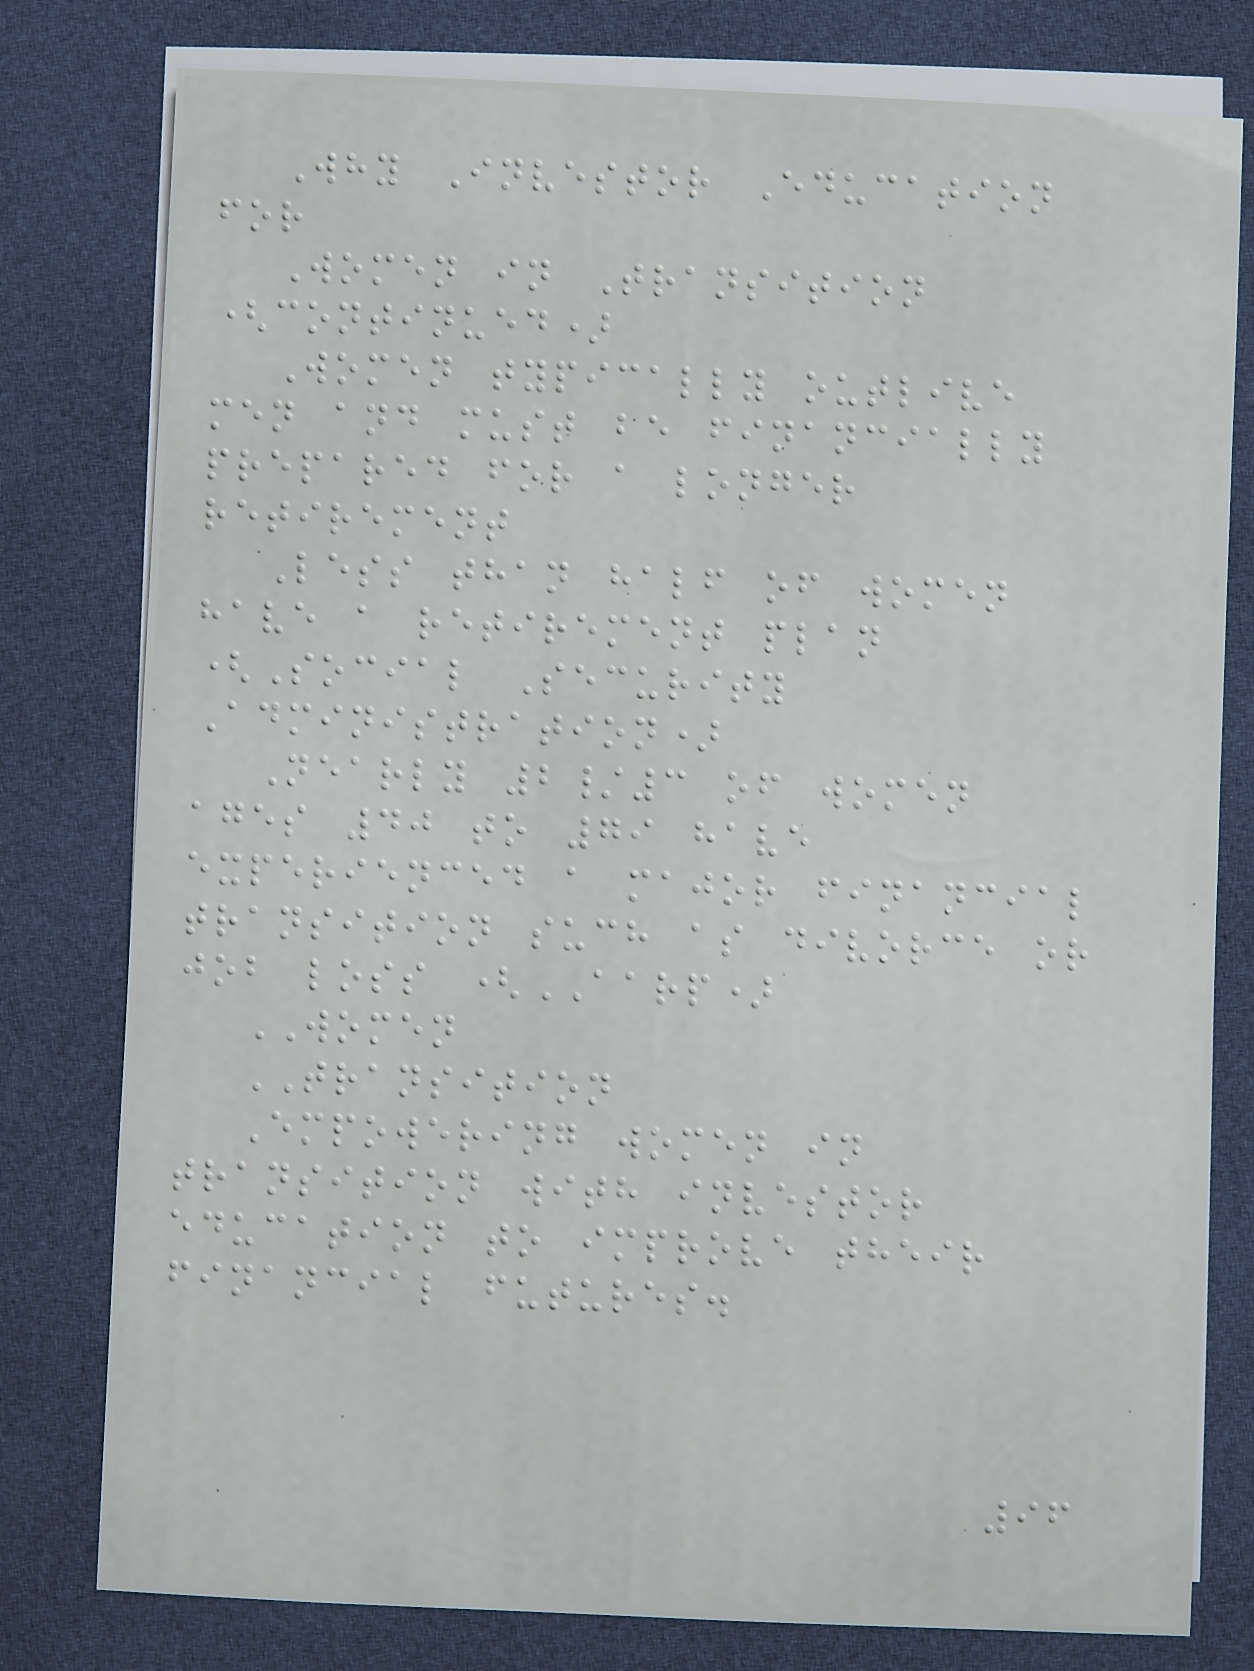Why Investor Education
for
Women in Transition
(continued)
Women typically outlive
men and must be financially
prepared for a longer
retirement
Less than half of women
have a retirement plan
(Social Security
Administration)
Nearly 2/3 of women
ages 40 to 79 have
experienced a major financial
transition such as divorce or
job loss (AARP)
WOMEN
TRANSITION
Empowering women in
transition with investor
education to improve their
financial futures.
96
